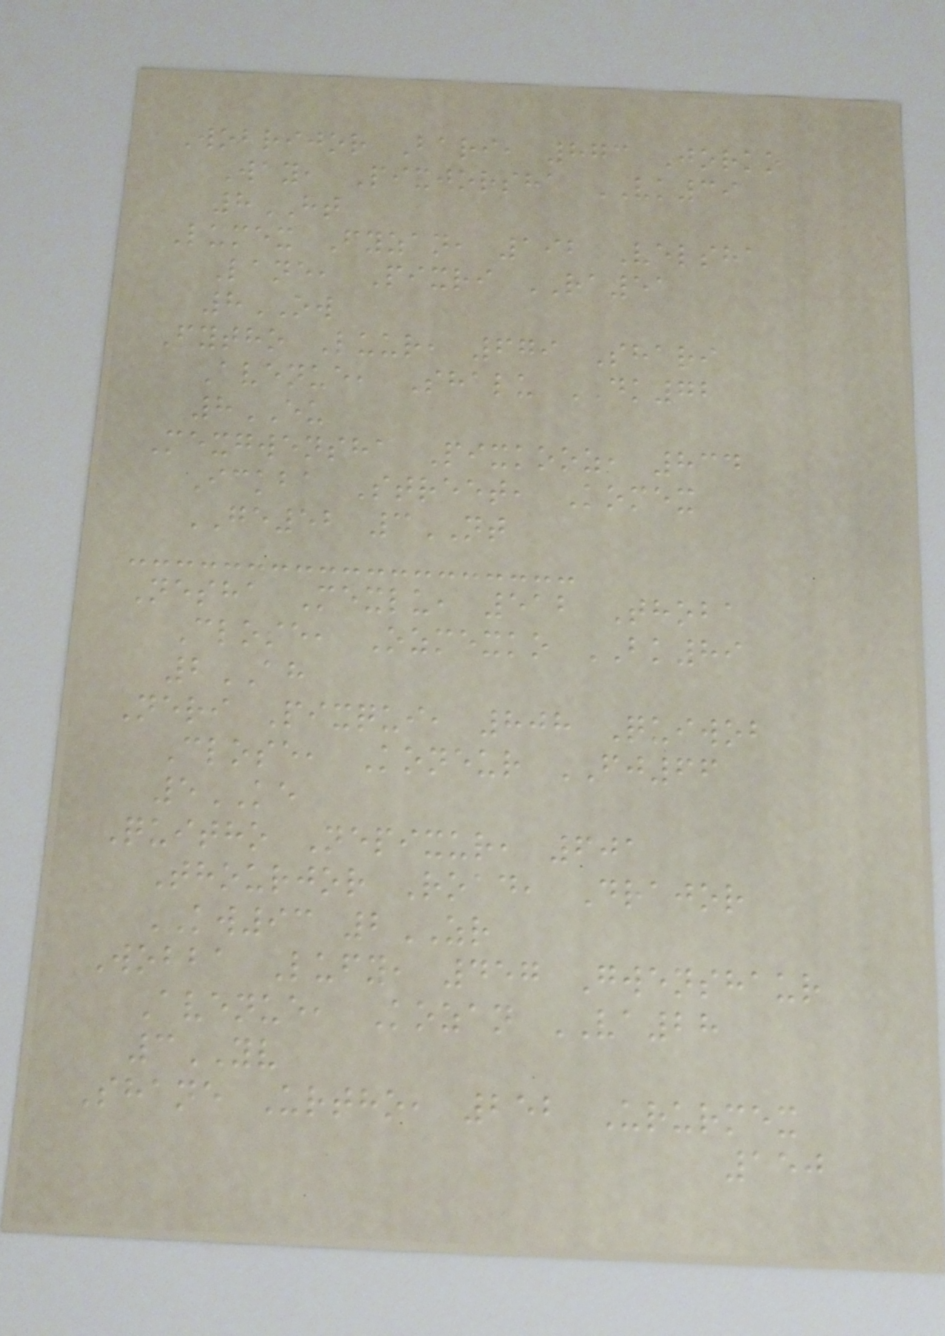Wobrijor Bari, 873 Jorko
Way, Pixjorsha VK39
8HT
Lumex Fyzan, 192 Velsha
Lane, Pixri RA51
8OW
Fytho Luur, 679 Shari
Avenue, Shalu DK72
8EU
Mexgwensha Pixkooz, 834
Ickba Street, Komex
GE52 3NT
Nesha Mexlu, 512 Thoba
Close, Ozmexko BK89
2AH
Neri Pixqui, 808 Quiwob
Close, Koneur FJ66
5KE
Quitho Nepixur, 601
Thourjor Road, Drajor
KW93 2ZR
Wobba Lufy, 457 Gwenshaur
Avenue, Kozan VA28
3YV
Shane Urtho, 252 Ururmex
150
